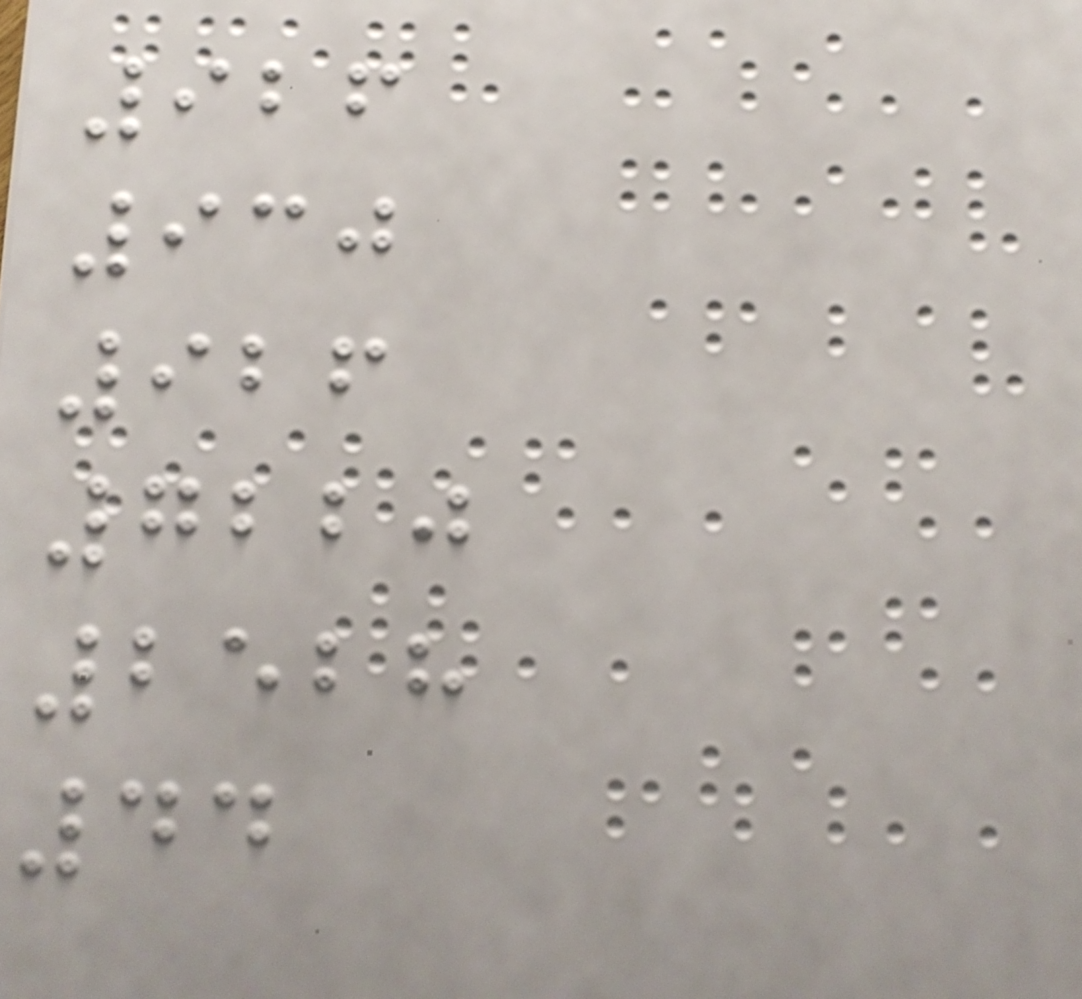926
930
926
7220
2528
44
